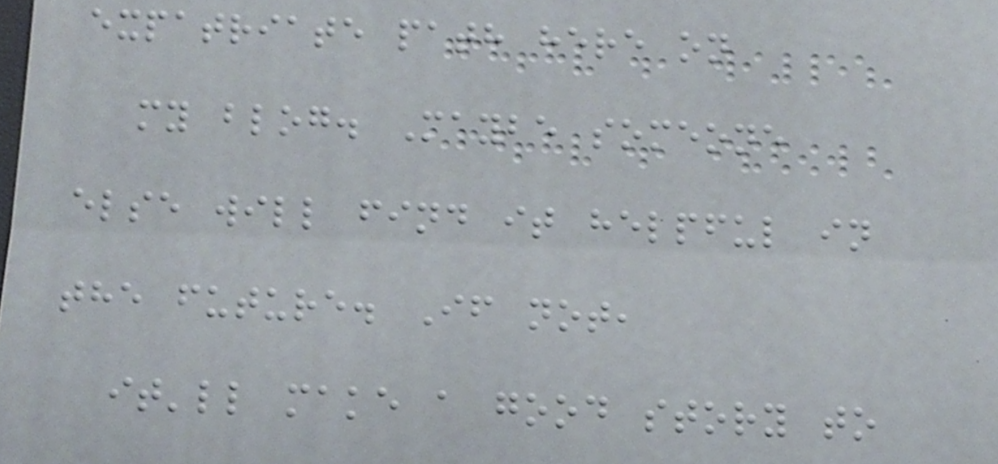expatriate path here on
my blog. Maybe someone
else will find it helpful in
the future. If not,
it'll make a good story to
